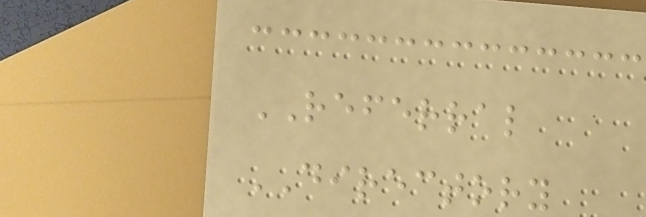REFERRAL
DIRECTORY
